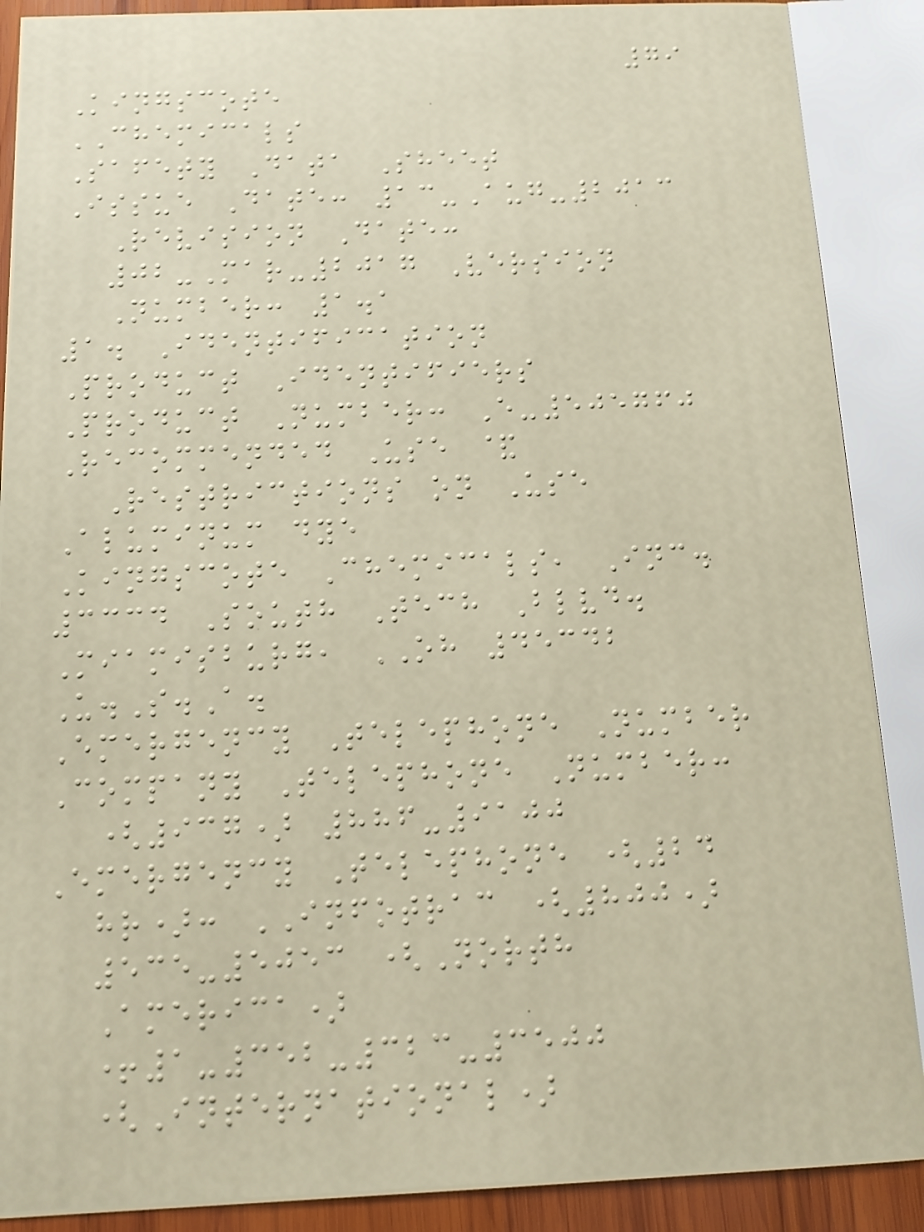79
Kingscote
CHEMICALS
Safety Data Sheet
Issue Date: 13-Aug-2013
Revision Date:
02-Mar-2017 Version
Number: 1.1
1. Identification
Product Identifiers
Product Number: E-505760
Recommended Use &
Restrictions on Use
Aluminum dye
Kingscote Chemicals, Inc.
3334 South Tech Blvd.
Miamisburg, OH 45342
U.S.A.
Emergency Telephone Number
Company Telephone Number:
(937) 886-9100
Emergency Telephone (24
hr): INFOTRAC (800)
535-5053 (North
America)
+1-352-323-3500
(International)
